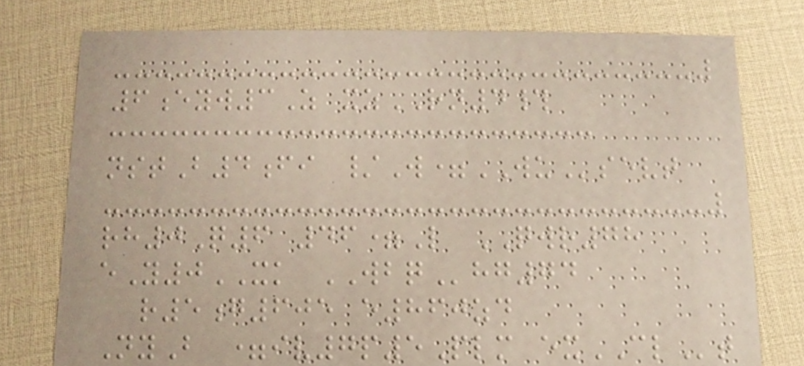6eyw3Z xzRN4#
nstB4fi /W=WUsevt
rh0Q6 46=L QWR78
eY0XK WBQhg74
r5g605 e860zd
NyB =iv7p5Plm exCLt
